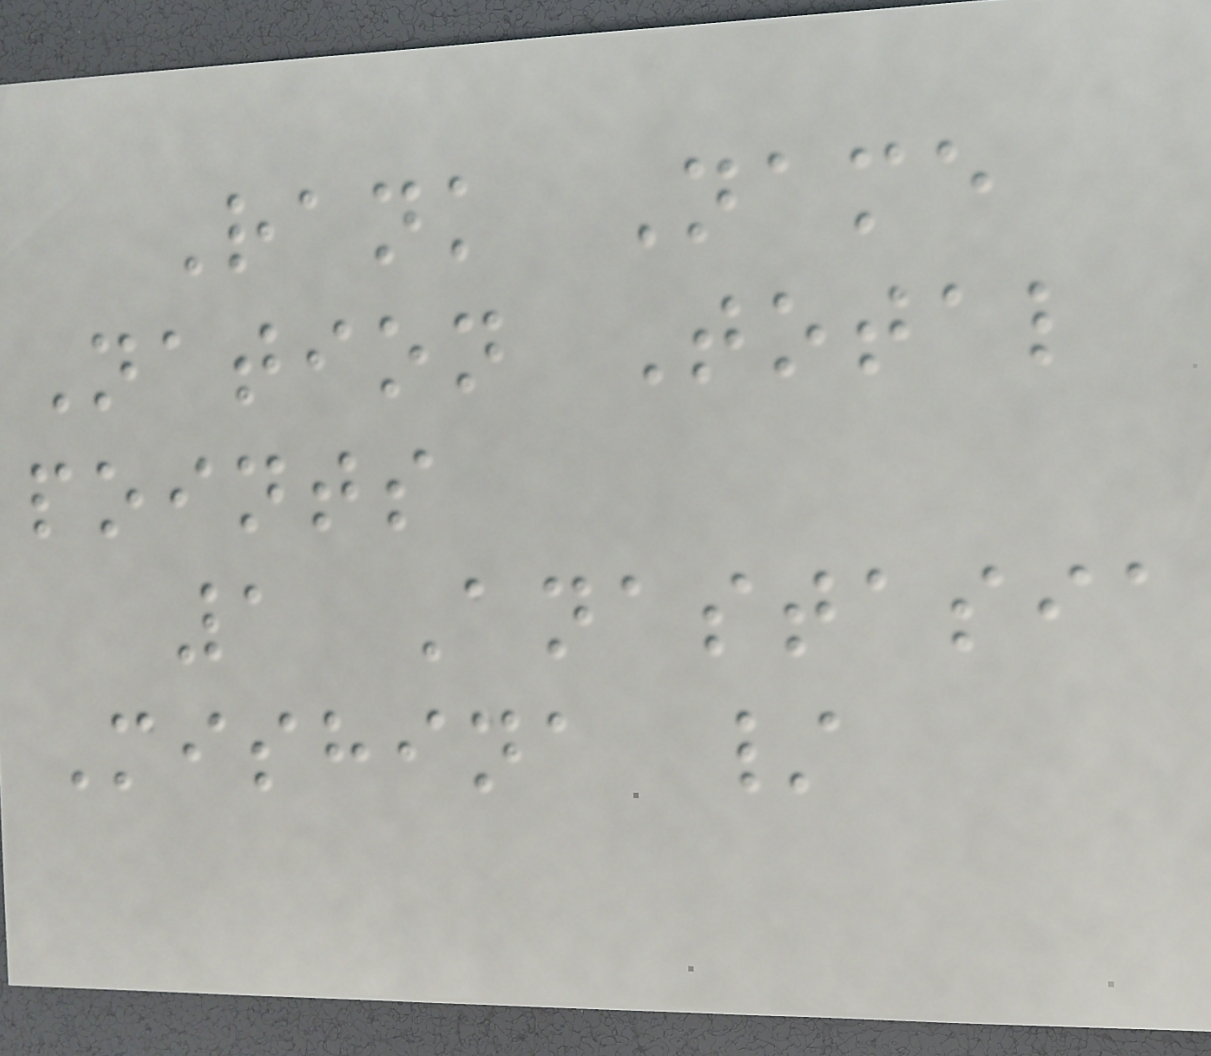Rank Name
Nation Total
points
1 Anastasia
Mishina /
